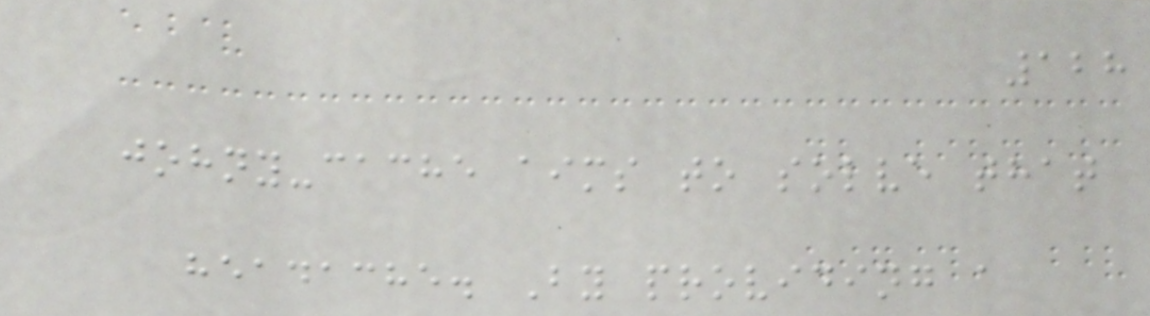128
johny-cache aims to solve that
headache. By providing a
